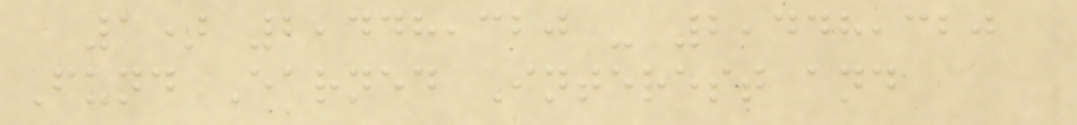1) 2,448,320 - 2,448,320
Fund Earned Interest and
